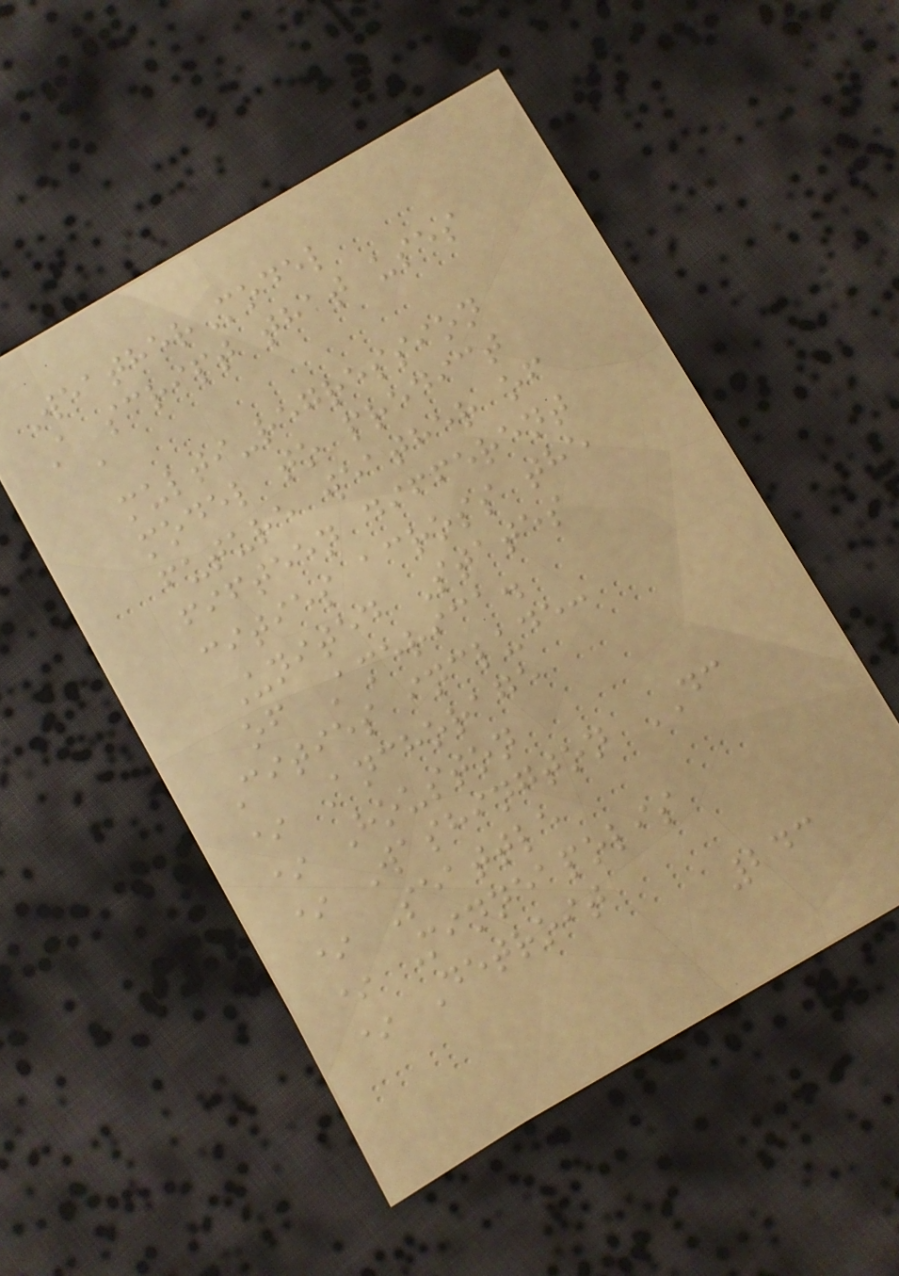WeatherModel
A script that uses
a
multi-regression
model to predict
future weather of
fifteen different
cities across the
United States
of America.
Cities include:
* Anchorage
* Houston
* Washington DC
* Seattle
* Minneapolis
* Detroit
243
